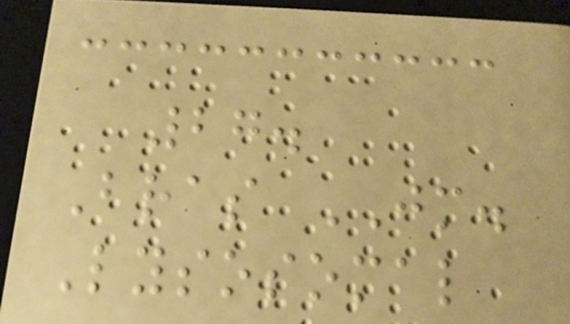27.
Bras JM.
Lysosomal
